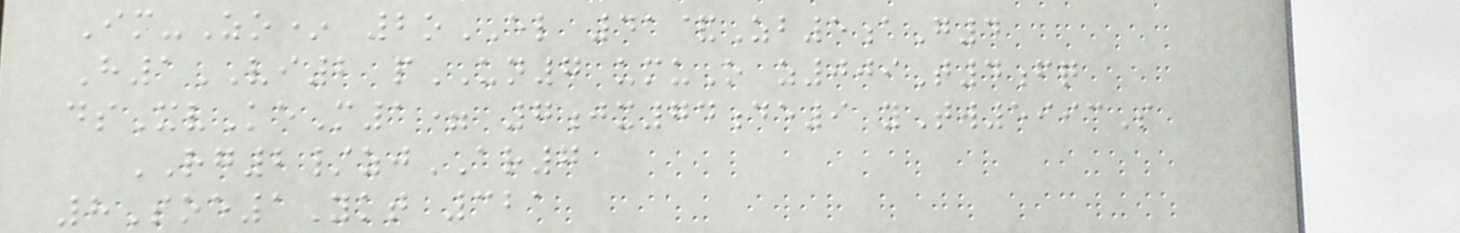Im-Zo* 2oEL 41&Zb5aG4
H1VI2 pUN7 umuO z009T4fq
dsXvKeM1= 7jx74de9 yTw5993S
RG2/zjAR7
8Soe1Ykt 321
